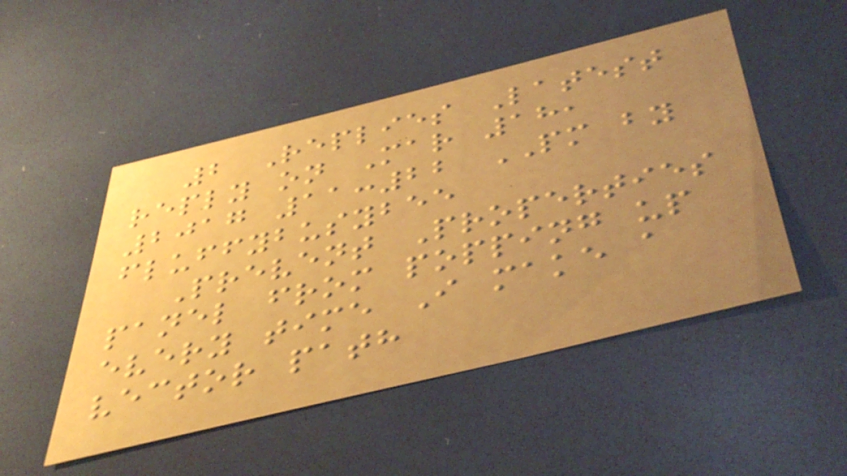2 Replies Latest
reply on Mar 18,
2017 11:22 PM by
fluffybusybee
Prevent Properties
panel from popping up
every time I make a
vector path
